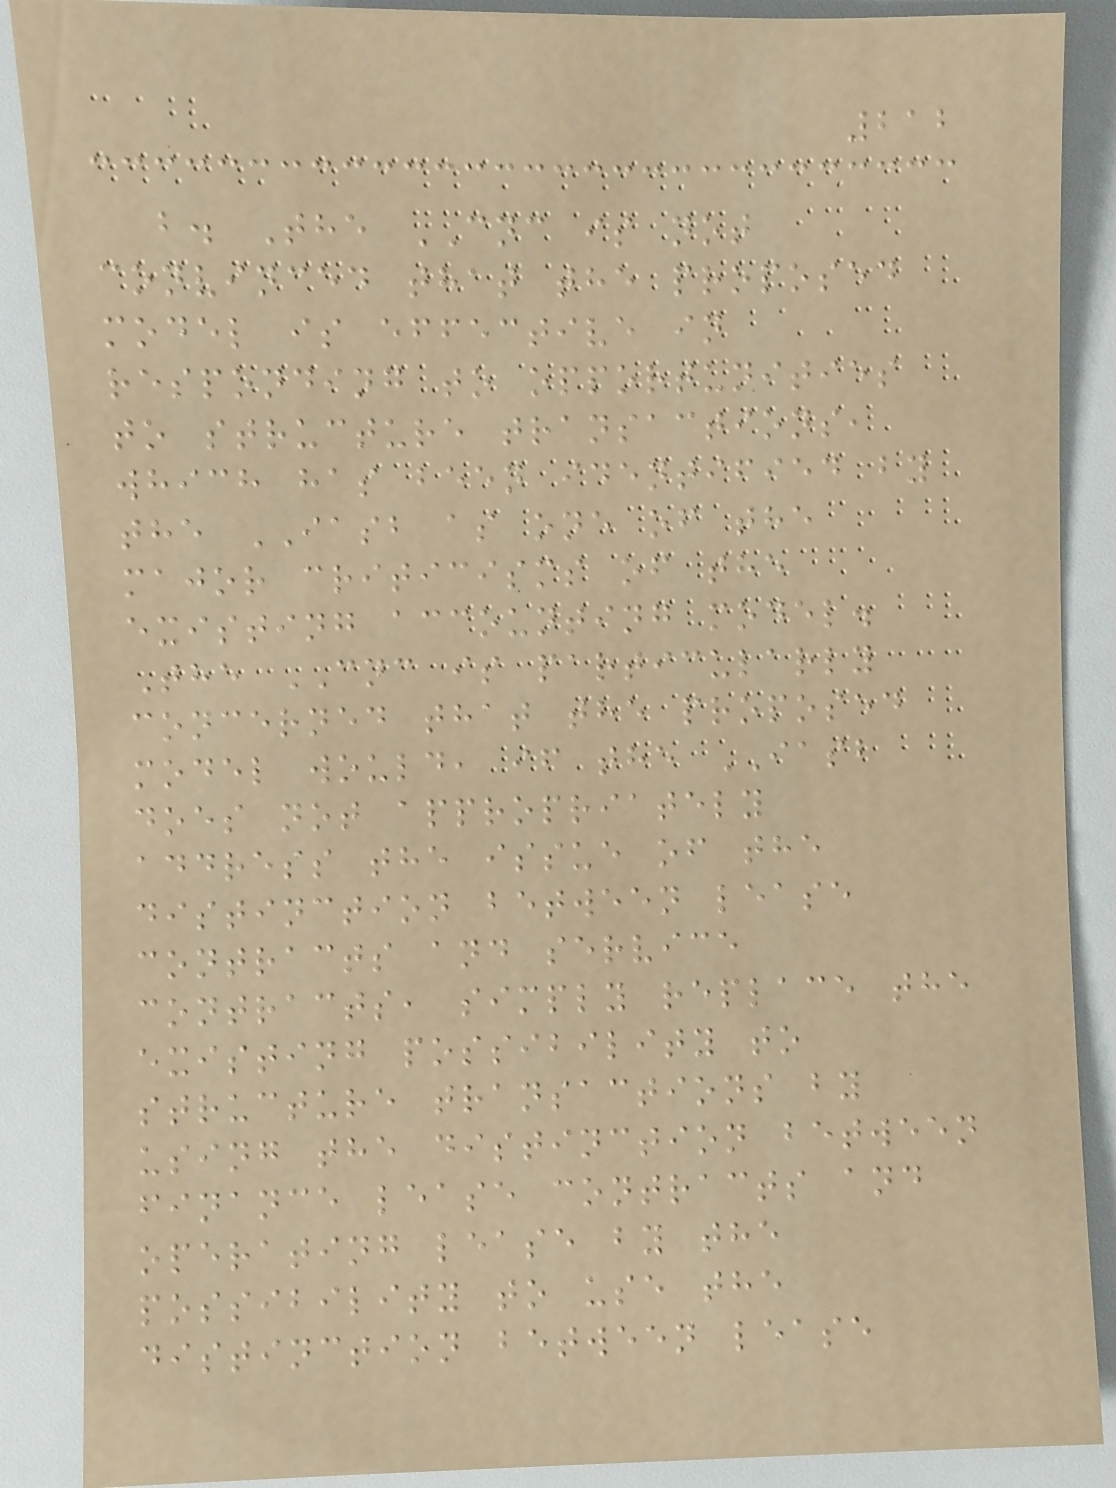212
b. The CNC is not
convinced that the proposed
model is effective in
responding to opportunities
to structure transactions,
which has been identified by
the IASB as one of the
major criticisms of the
existing accounting model.
The CNC is particularly
concerned that the proposed
model would, if the IASB
does not appropriately
address the issue of the
distinction between lease
contracts and service
contracts, simply replace the
existing possibility to
structure transactions by
using the distinction between
finance lease contracts and
operating lease by the
possibility to use the
distinction between lease
